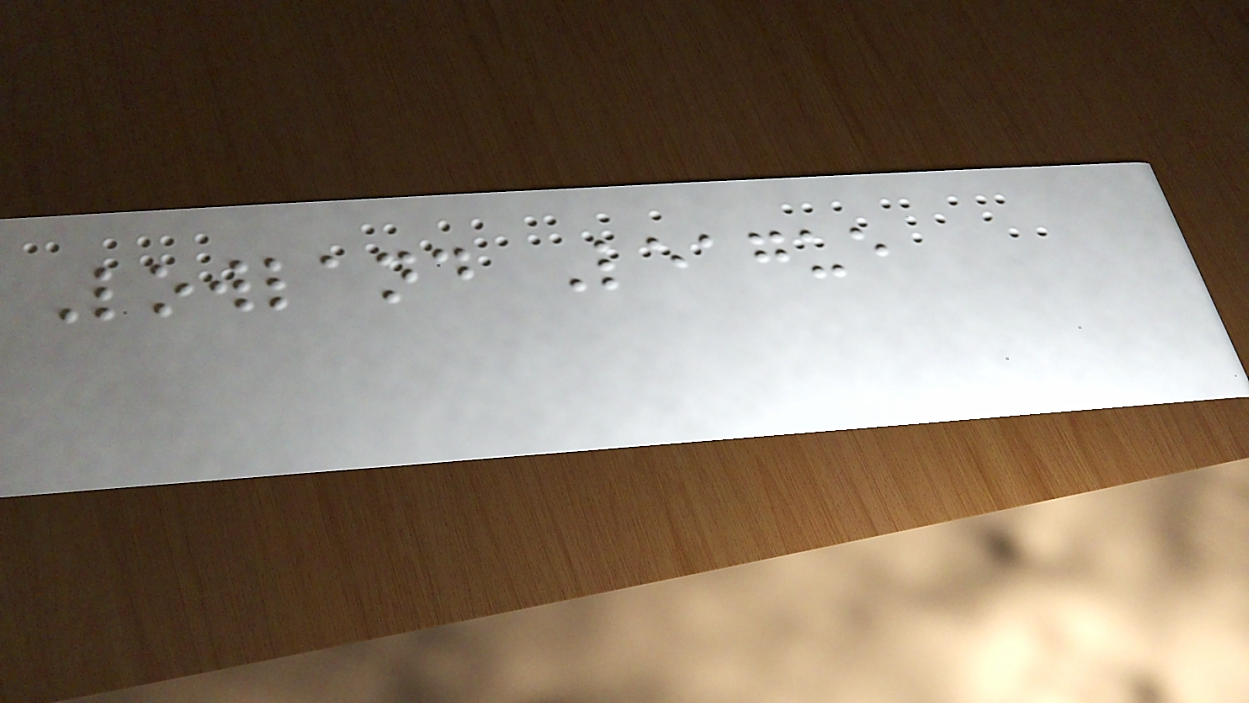Lowland League
